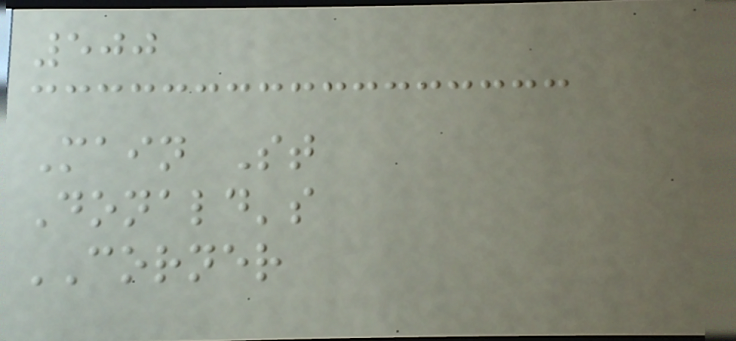500
Main St
Donald's
CORNER
